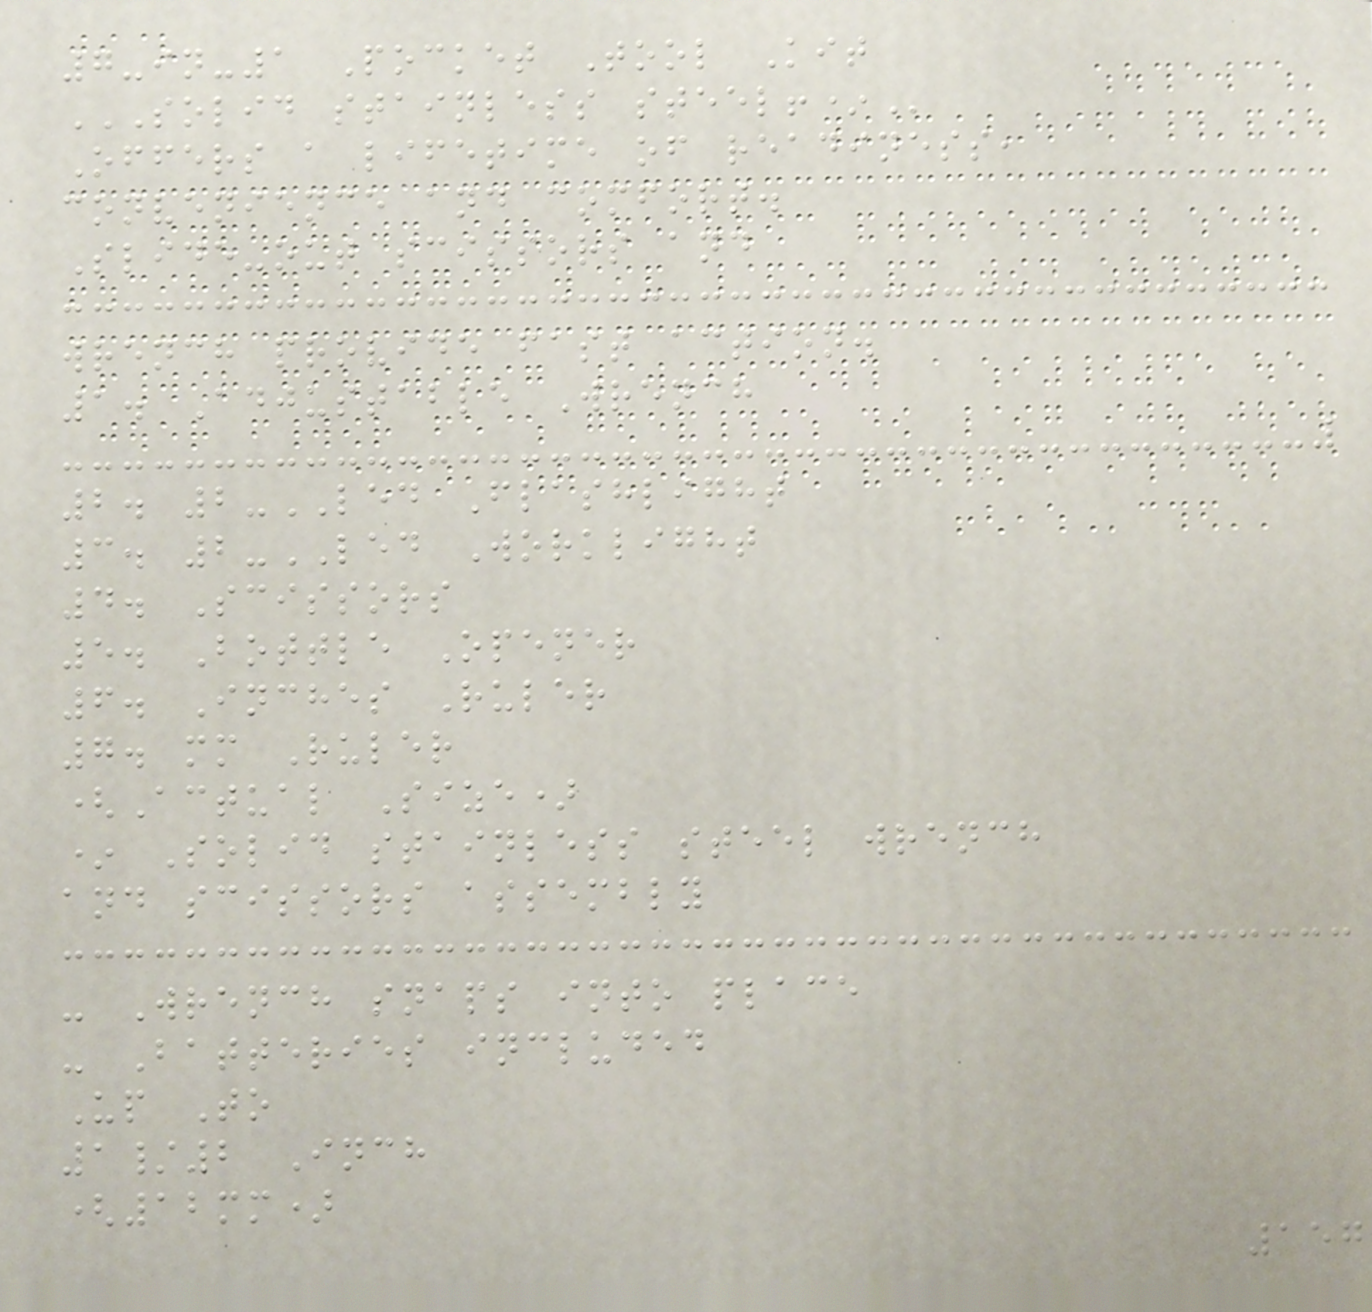7-in-1 Pocket Tool Kit
SOLID STAINLESS STEEL!*
Offers a lifetime of readiness,
convenience and comfort.
Slide-out scissors and
wrench provide fast action.
1. Adjustable Wrench
2. 2-LED Flashlight
3. 2-LED Worklight
4. Scissors
5. Bottle Opener
6. Inches Ruler
7. mm Ruler
(Actual Size)
* Solid stainless steel wrench
and scissors assembly
- Wrench snaps into place
- Batteries included
Up To
1/2 Inch
(12mm)
157
